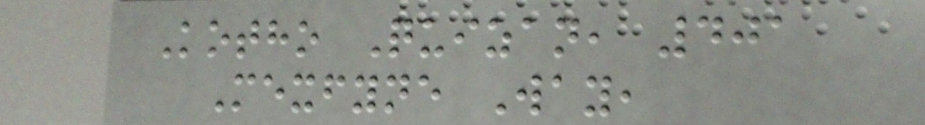Kotho Quizan, 401
Mexfyne Way,
